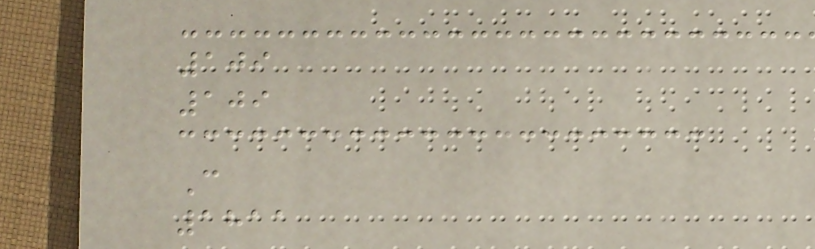109
109
C
1811
